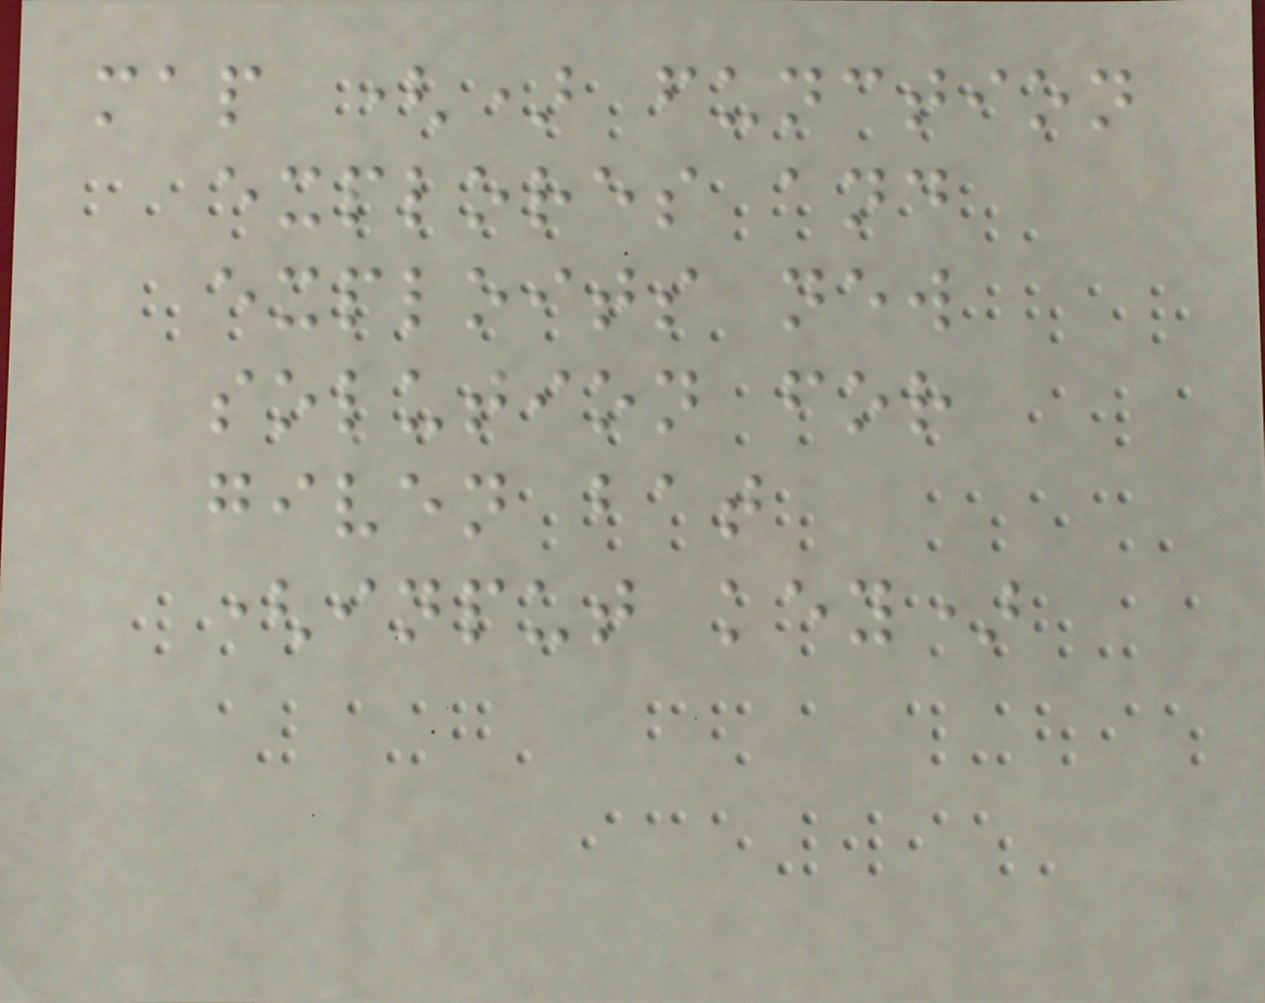map () function
explores and
exploits new
solution for
given bat
(input key)
